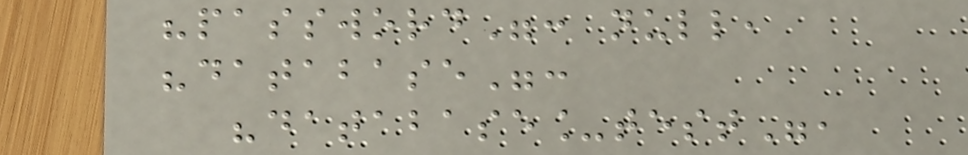"password": null,
"database":
"database_test",
